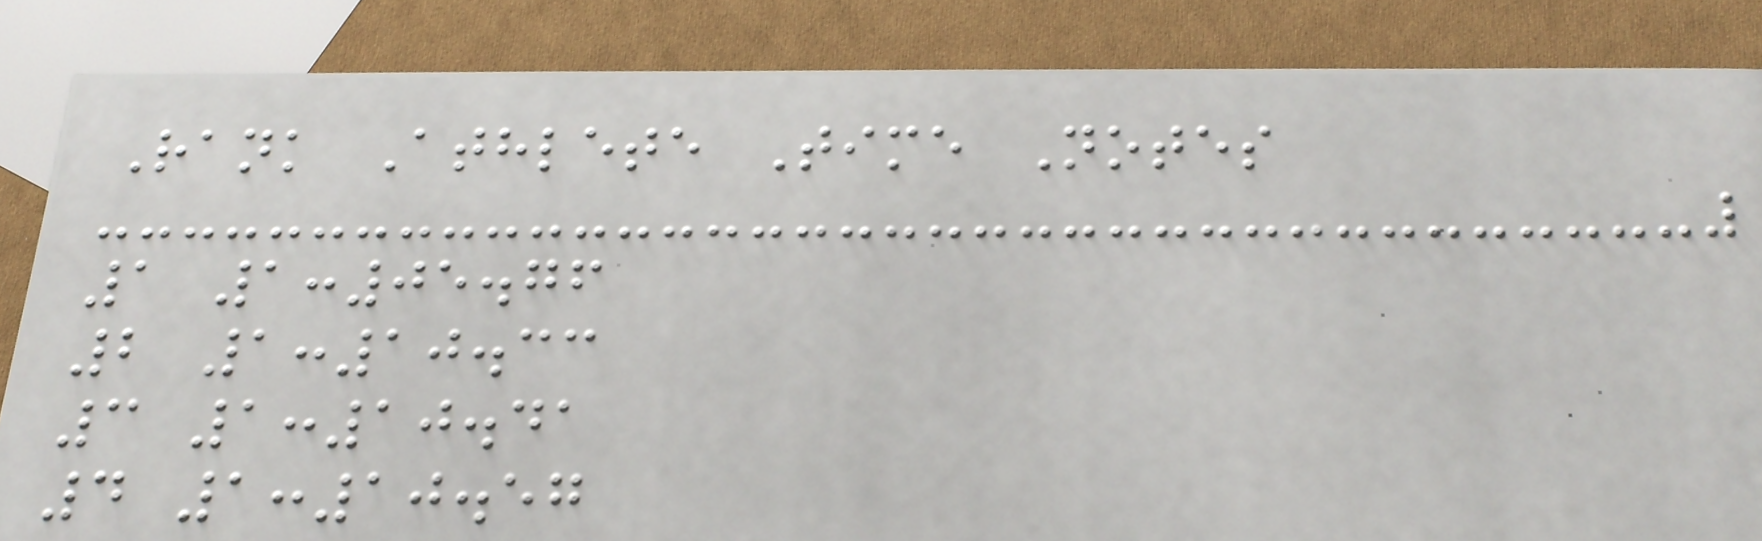Rank Athlete Time Notes
1 1:05.76
2 1:10.33
3 1:10.41
4 1:10.57
